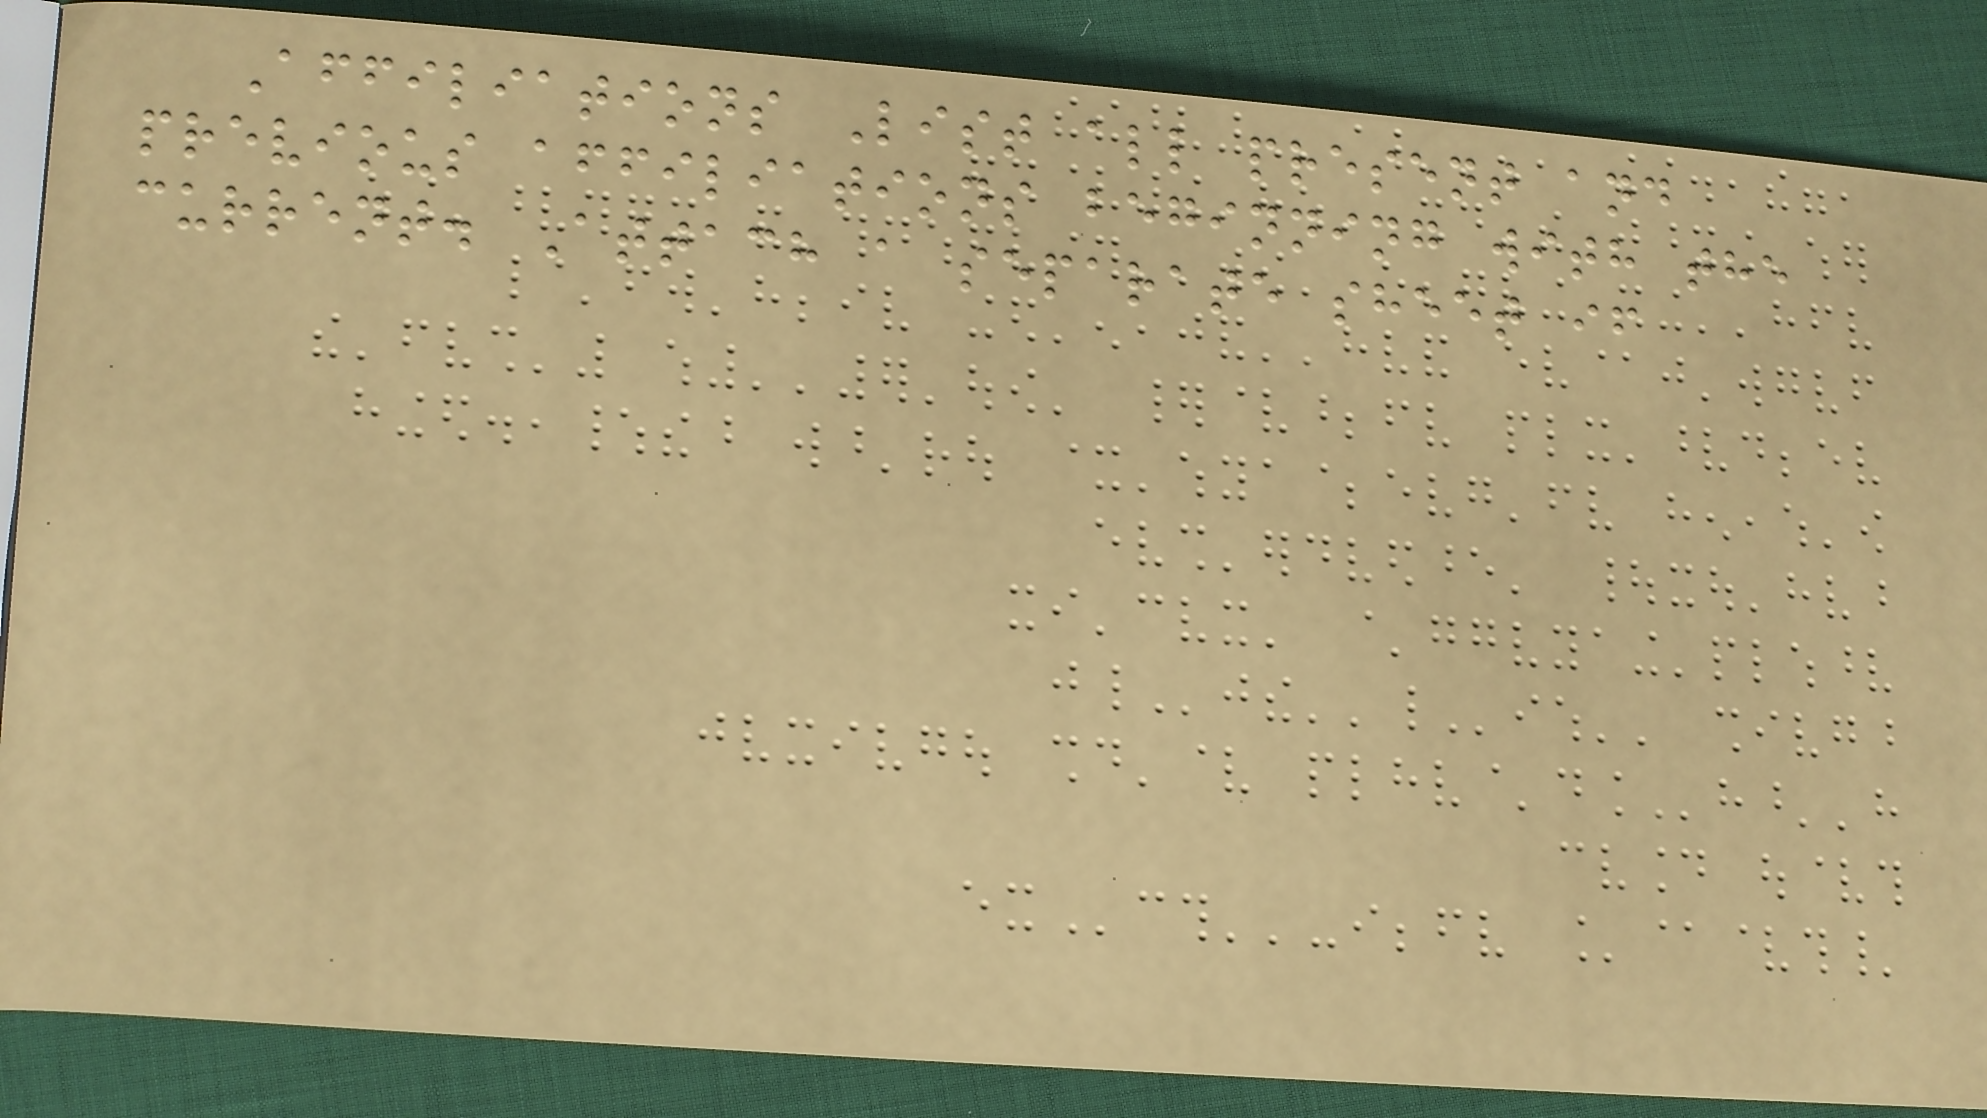Affiliations List all present and
previous affiliations beginning with the
current. Attach a separate sheet if
